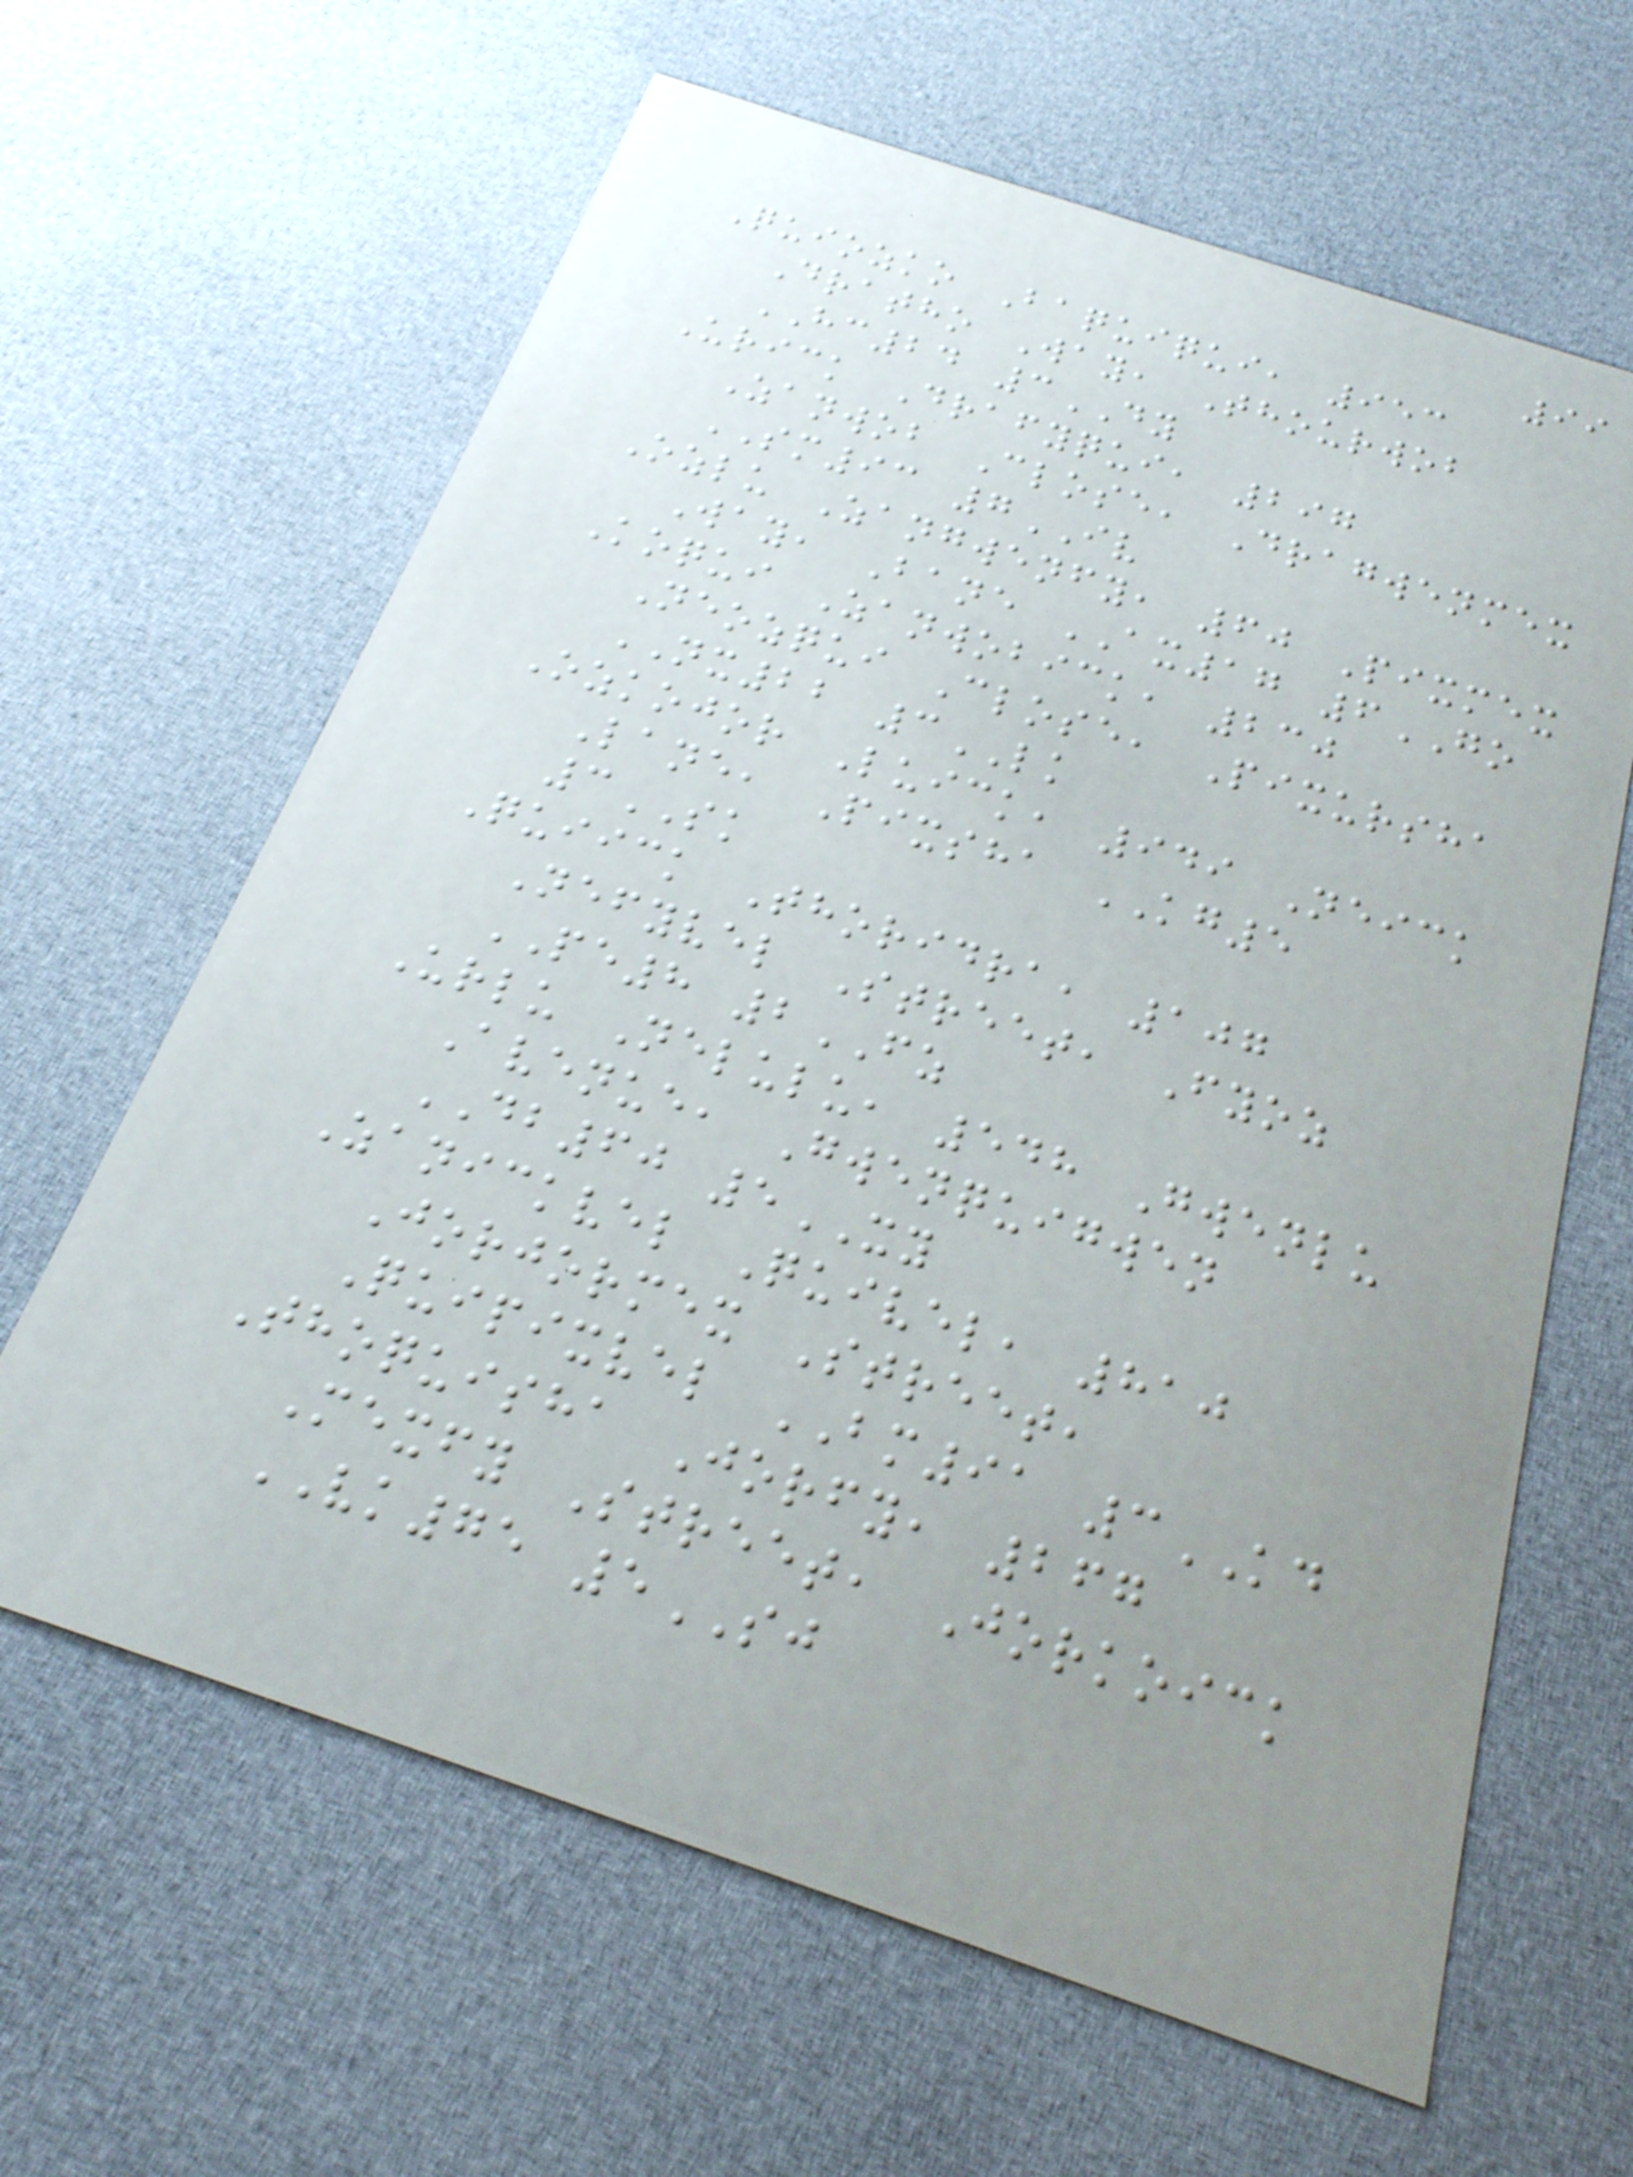99
Quiozko Baquiqui, 953
Dratho Way, Thourwob
HC24 3DY
Urick Drafyqui, 297
Zanwob Close, Dragwenmex
SM93 7IV
Ozlu Zangwenfy, 60 Pixmex
Way, Bane AX17 6GO
Koqui Zanwobick, 230
Neozqui Close, Pixursha
NX22 3LK
Ozkojor Luick, 949 Neick
Lane, Pixsha KG5
3SK
Quiick Thoridra, 107
Nefyvel Street, Fyoz
PE8 2FZ
Urlu Nelulu, 548 Gwenlu
Avenue, Gwenquigwen
DB60 5XY
Zanickvel Quivel, 810
Jorjormex Street,
Quipixvel BM91 3KD
Thoquisha Jorfy, 267
Mexfy Street, Jorkoick
VK75 5SJ
